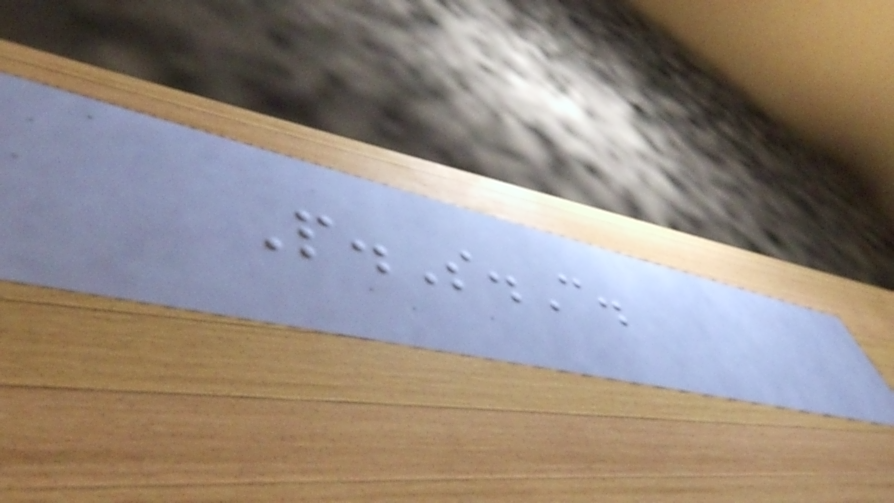P.S.C.
